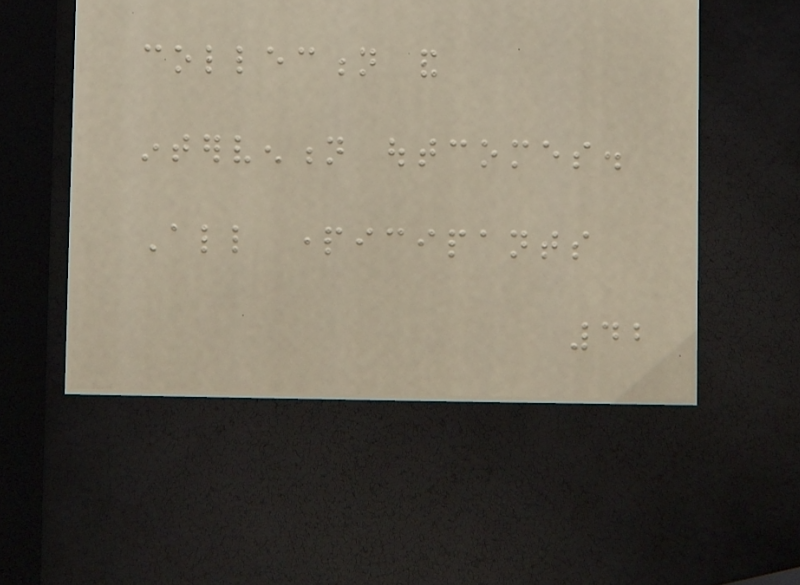collection and
intervention outcomes.
All participants
42
